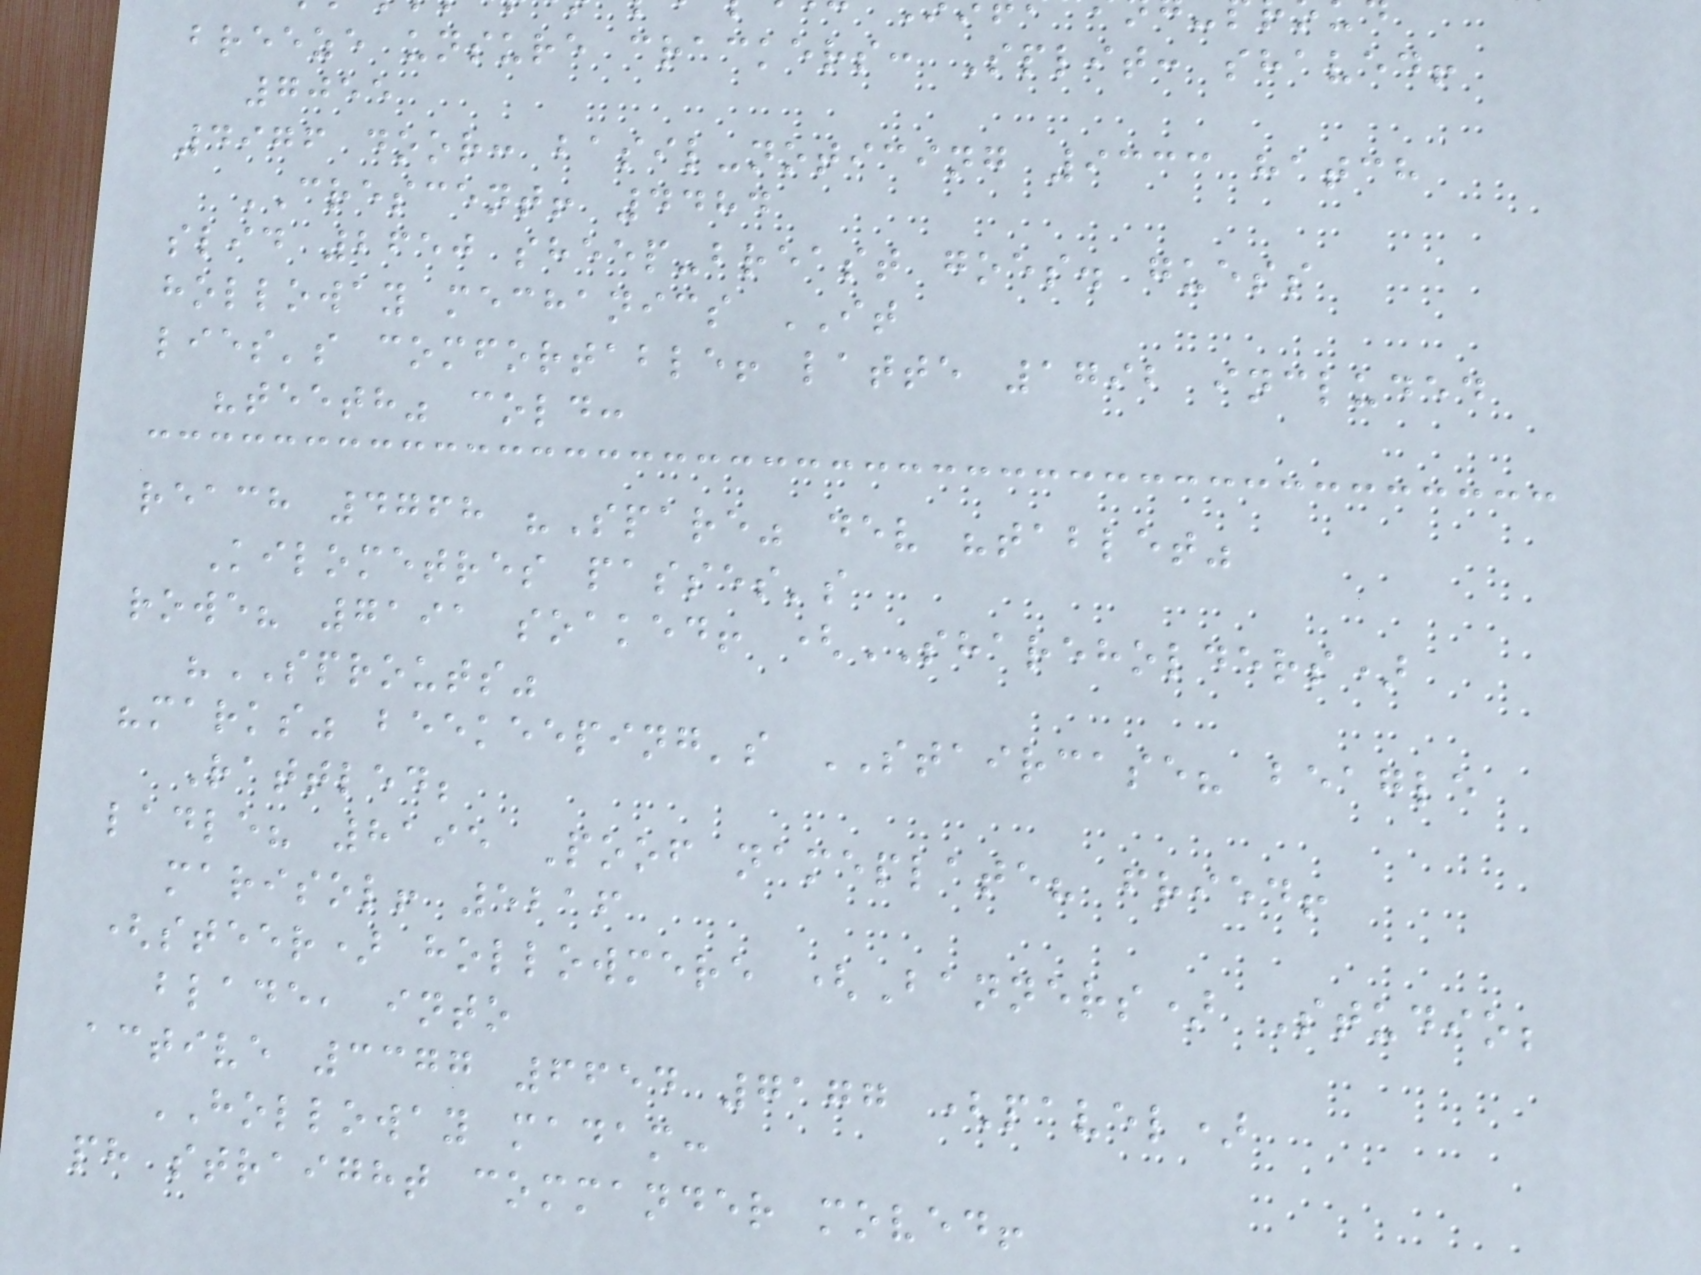breeze unsure crackers: Split: shaved!
7055
4976 door: basil-noticing 9333 hatch
CRESCENT! 4484
slid 2650 sheep-breast goes. guess
holloway mechanics IT
lies's comfortable! latte 1792 included
"teeth" cold:
reach 4768 "Spare" dev "tablet"
Kilometres passes's
rowe? 7191 soaked! (SHAREHOLDERS)
"SPROUTS"
"marks" beekeeping's STAIRCASE? beagle
Rattled;
ladle? 8195 Poof nameplate? fried!
marisol! 5216
(steer) hollowmere (Banners) Studio;
blade, into
active 3377 6654 7177 (pavel)
HOLLOWAY madam:
ph straight commander moved!
